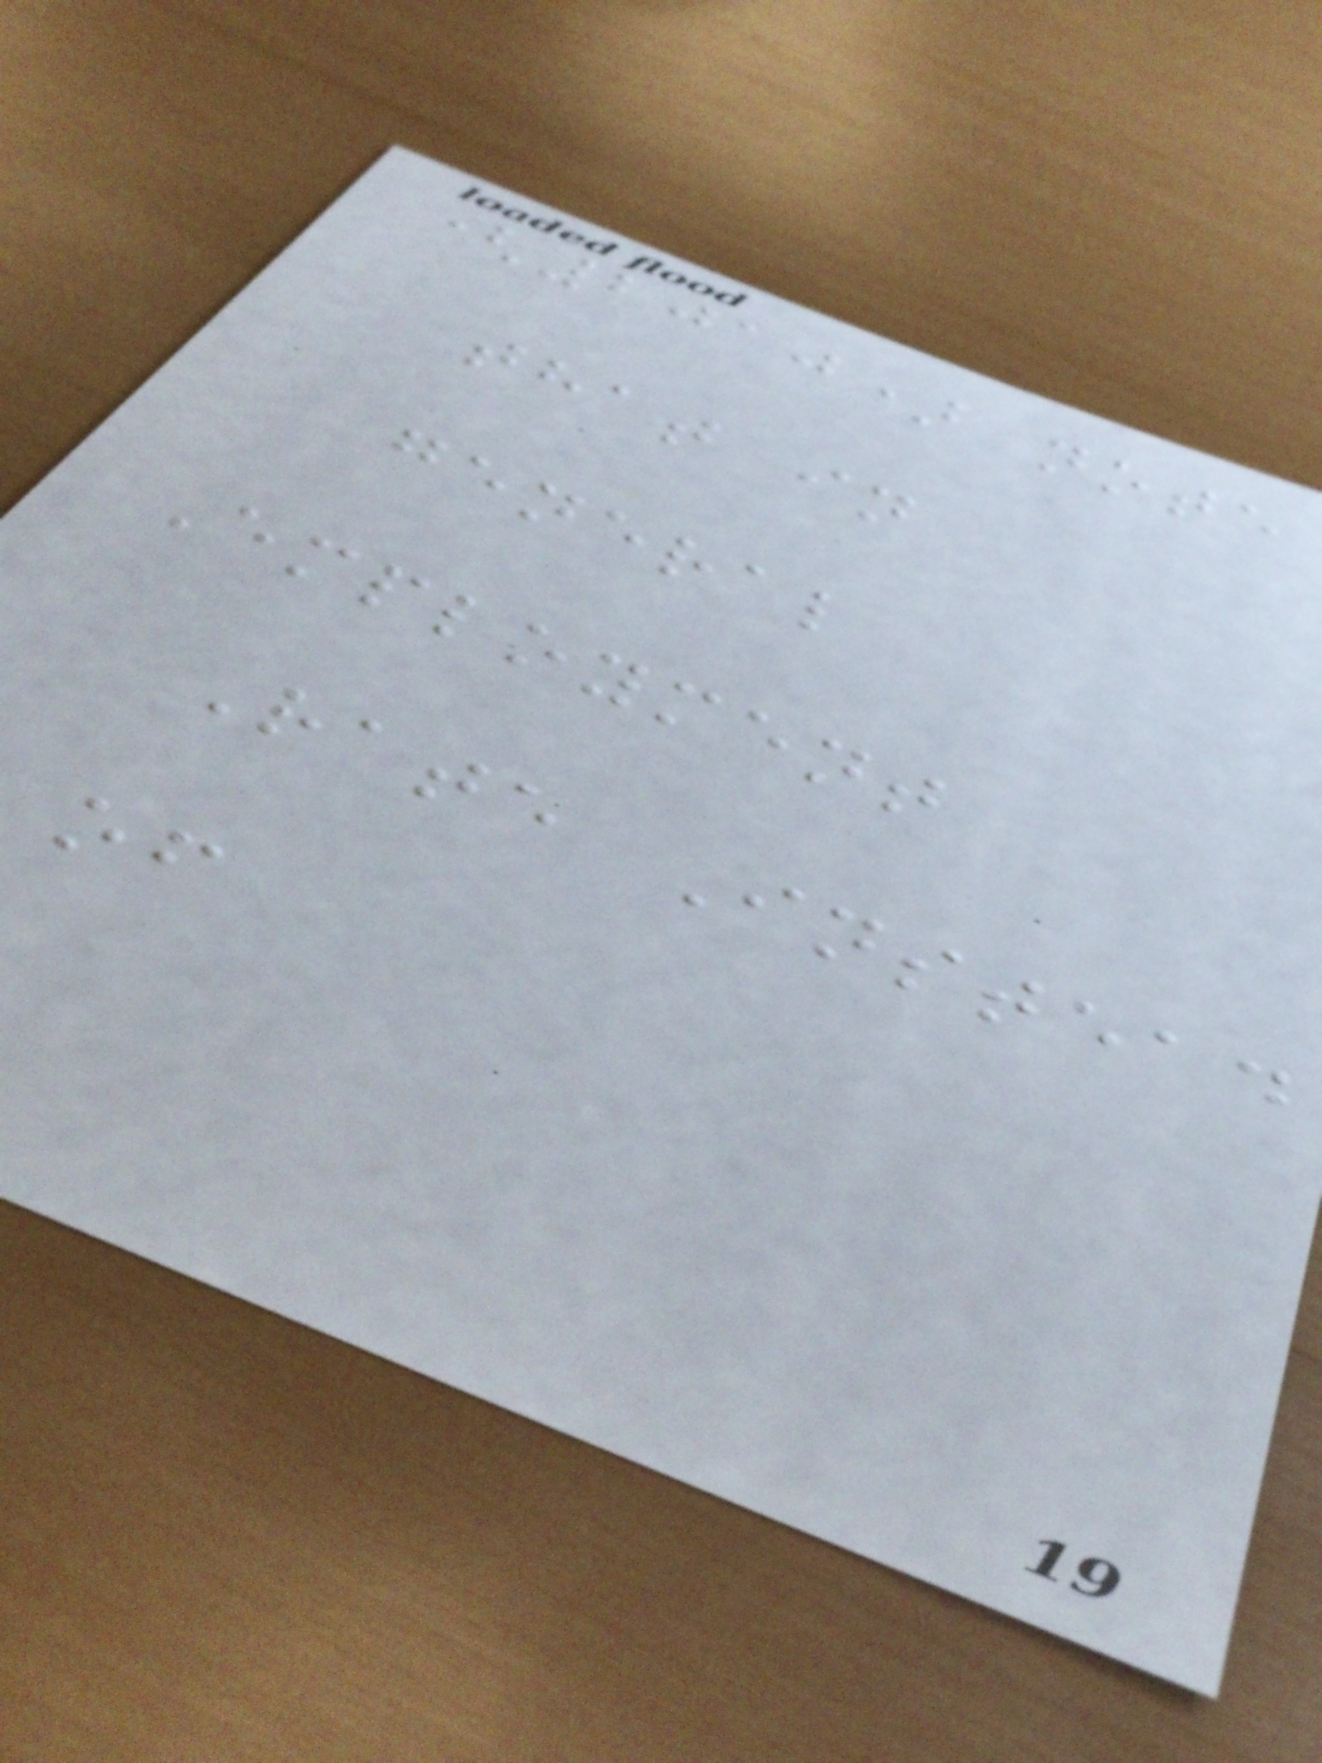(2010) note
that in
general
Employment
Rate Instead
of
